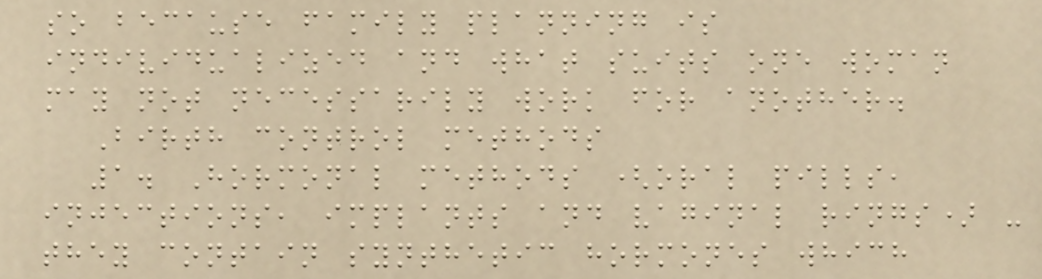so because family planning is
individualized and what suits one woman
may not necessarily work for another.
Birth control methods
1. Hormonal methods (oral pills,
injections, implants and vaginal rings) -
they contain synthetic hormones which
